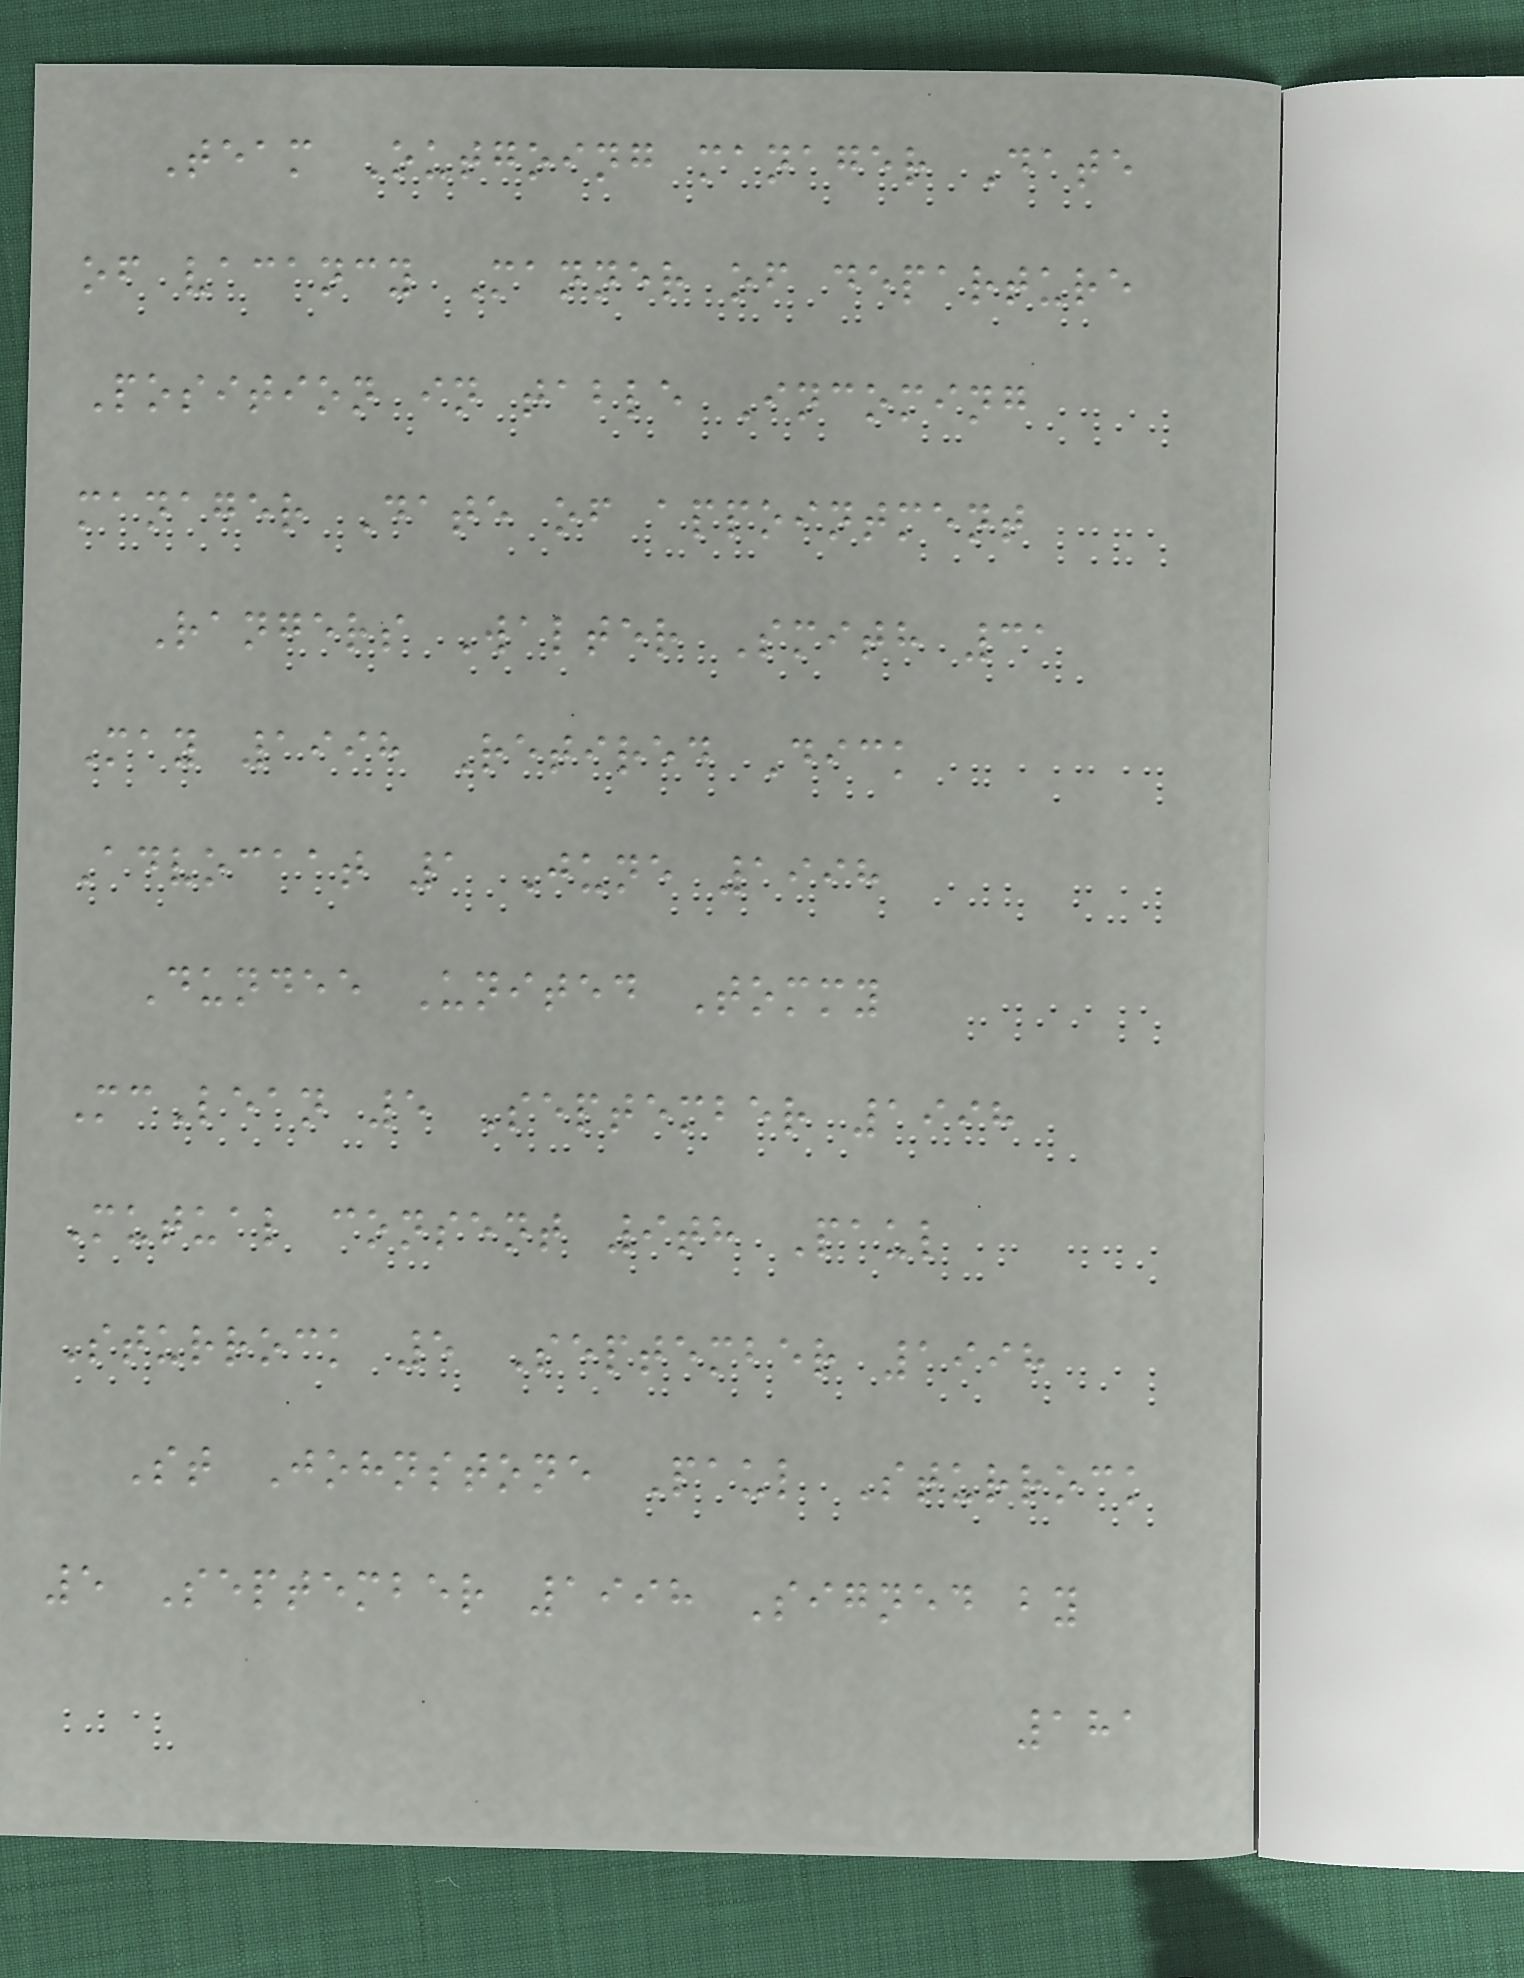Team Outgoing manager Date
of vacancy Manner of departure
Position in table Incoming
manager Date of appointment
Rangers Walter Smith 31
May 1998 Retired Dick
Advocaat 1 June 1998
Dundee United Tommy
McLean 5 September 1998
Mutual consent 9th Paul
Sturrock 5 September 1998
St Johnstone Paul Sturrock
5 September 1998 Signed by
181
